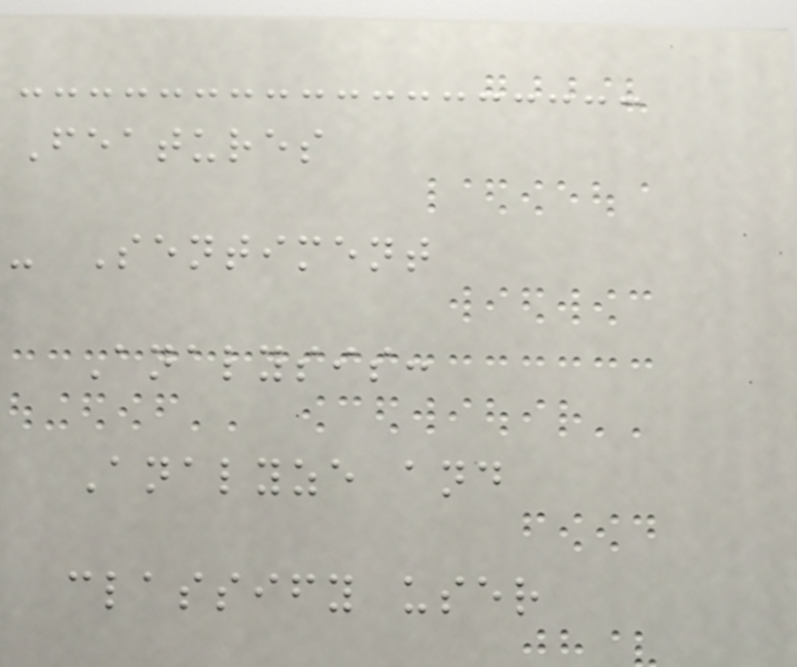Features
- Sentiment
Analysis:
Analyze and
classify user
